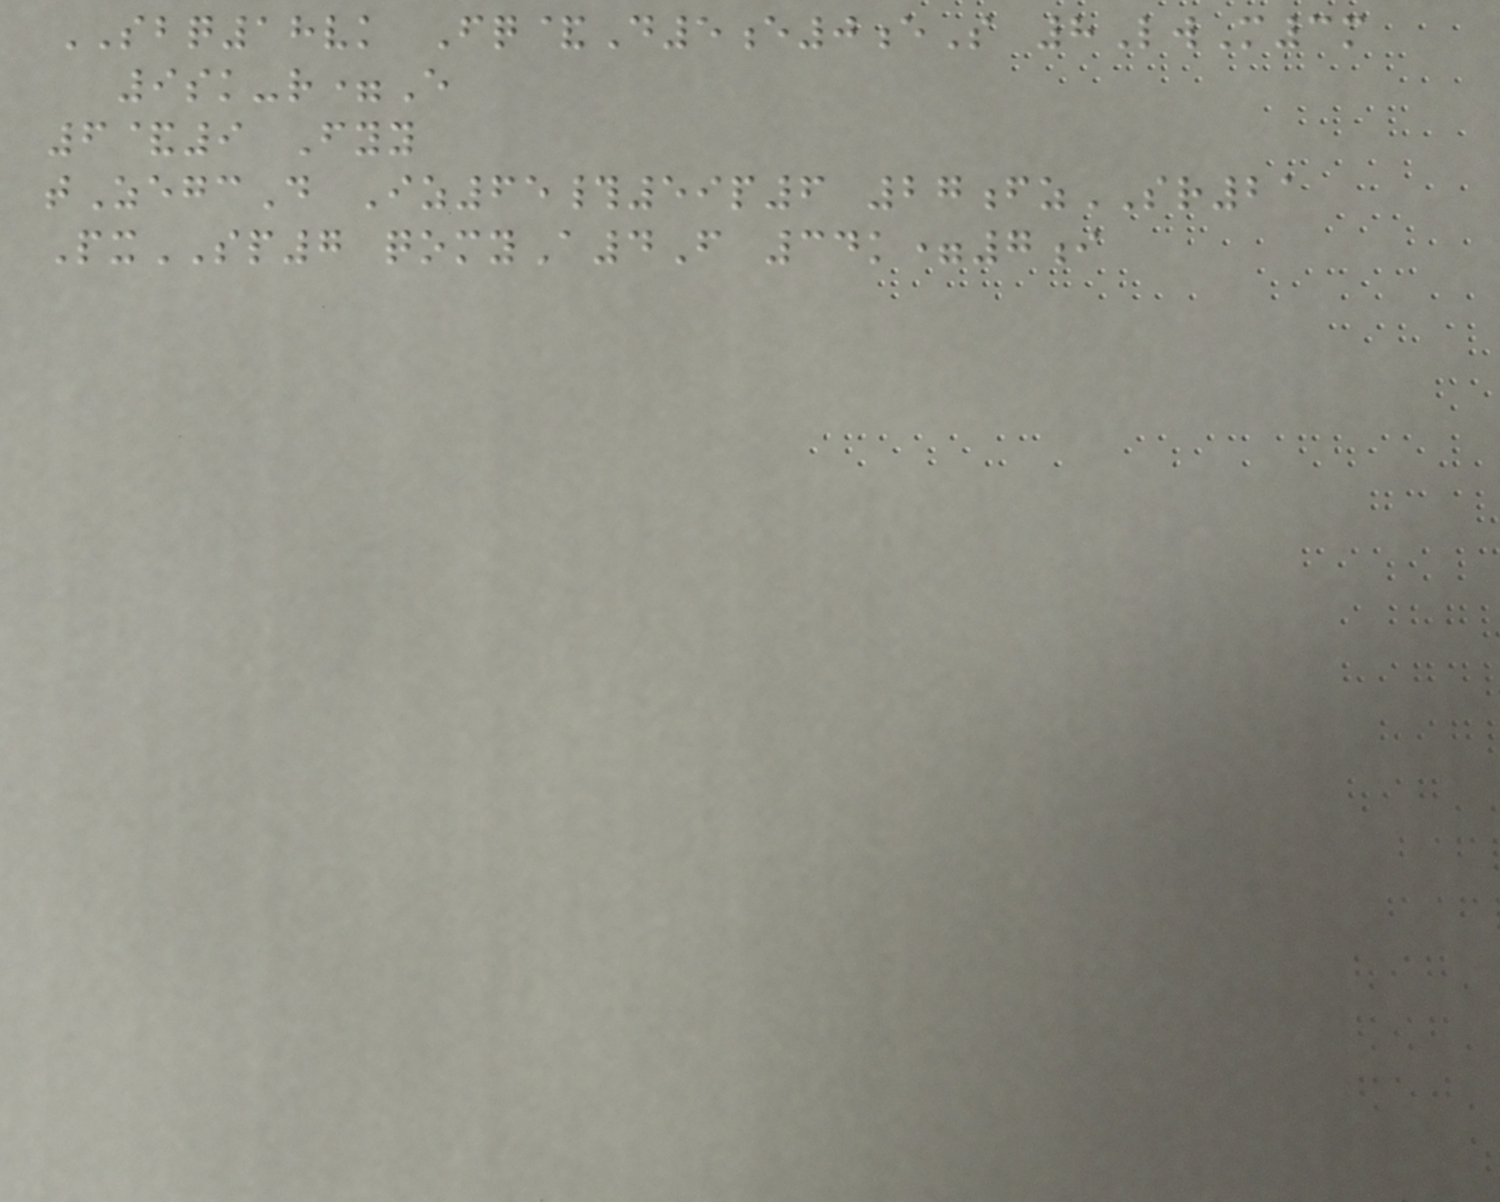SBQ18vk Fq&D5e0eS 8LwM3m
9sk-r=E
6&9 Fyy
tZegcD Iz65#59p6 27fzSR21
PxSP7 qomyA4F 34k=7i
